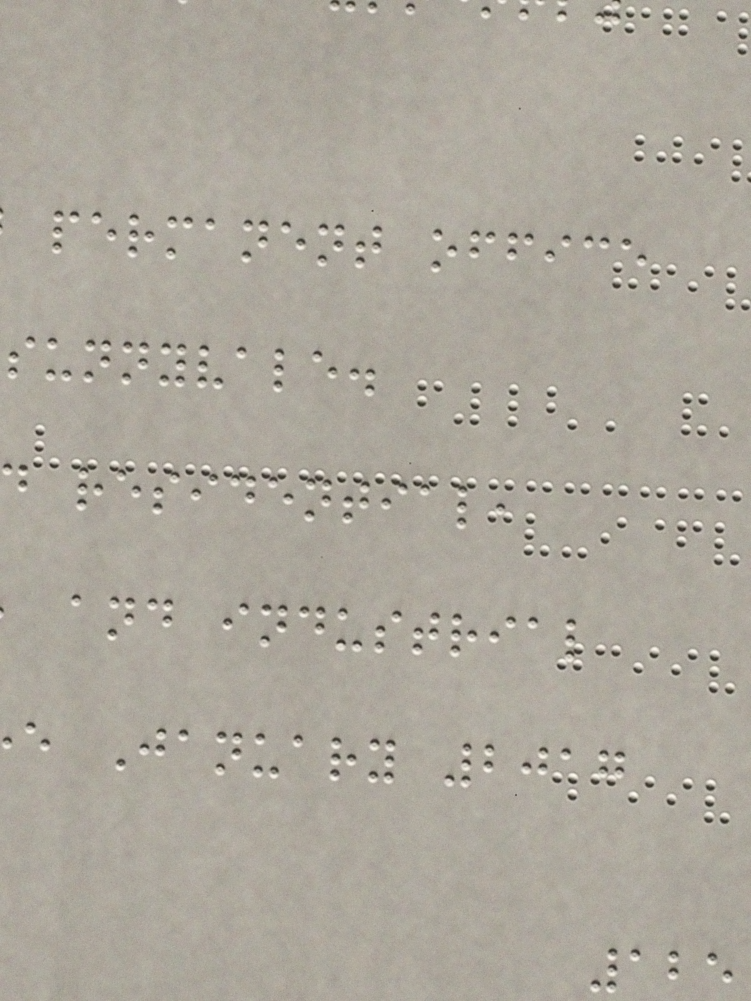permanent office
sunnyvale.
residential,
and industrial
e January 2017
125
